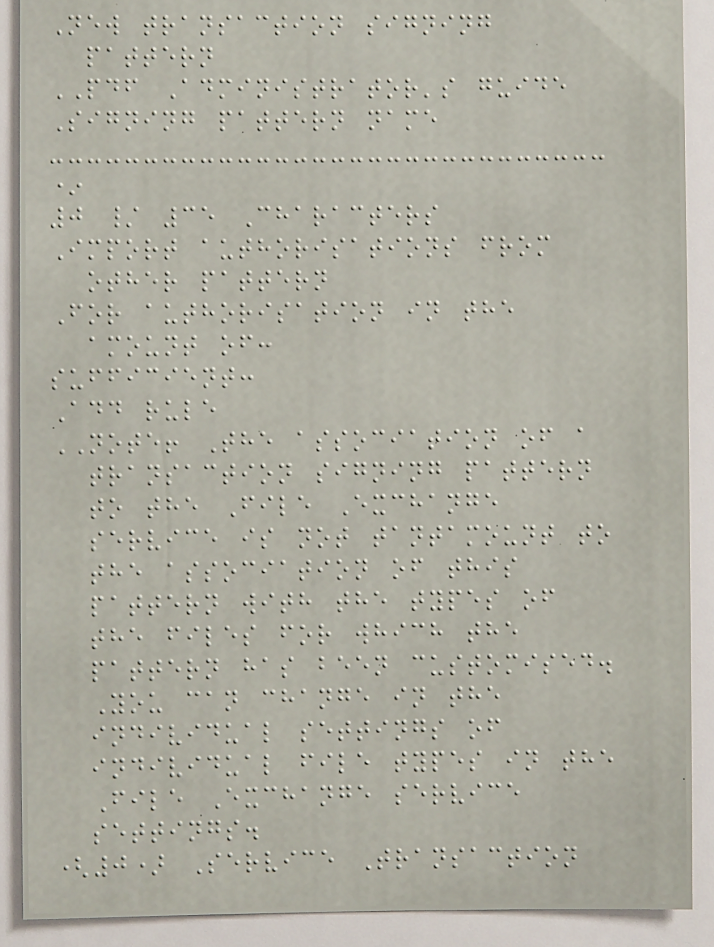New transaction signing
pattern
PDF Administrator's guide
Signing pattern name
*
0 / 35 Characters
Import authorisations from
other pattern
For authorisation in the
amount of:
sufficient:
Add rule
NOTE! The association of a
transaction signing pattern
to the File Exchange
service is not tantamount to
the association of this
pattern with the types of
the files for which the
pattern has been customised.
You can change in the
individual settings of
individual file types in the
File Exchange service
settings.
(0) Service Transaction
